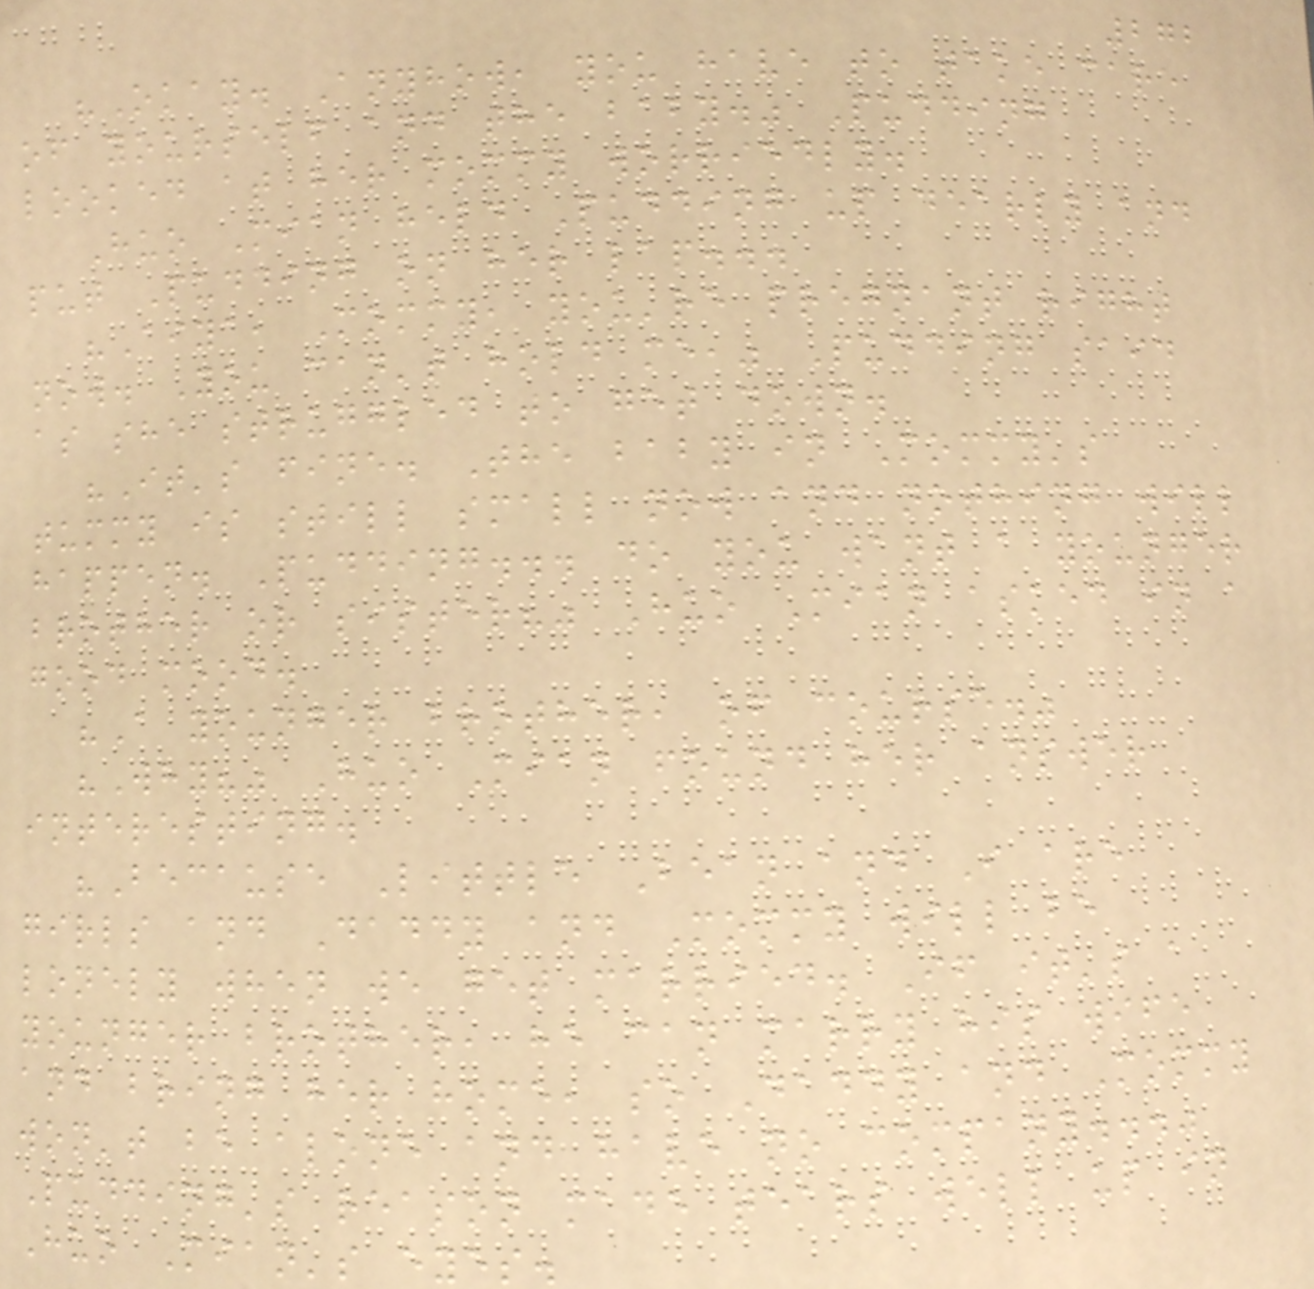272
"Okay. Anyhow, you have to take care
of yourself and the baby." Pudding
looked at her mommy worriedly.
Huo Mian held Pudding up dearly and
put Pudding on her lap...
"Aiya, Mommy, you're pregnant right
now. You can't hold me," Pudding said
as she struggled to get down.
"It's fine. The baby in Mommy's
tummy is still small now and nothing will
happen. Pudding... do you want a younger
brother or sister?" Huo Mian asked in a
good mood.
"A younger brother, of course."
"Why?" Huo Mian found her answer
interesting.
"Because Little Bean and I are
girls and Daddy and Mommy will be
lonely when we get married. If it's a
younger brother, he can marry his wife
and bring her home, so Daddy and Mommy
won't be alone and have no company..."
Pudding's reason made tears well up in
Huo Mian's eyes.
